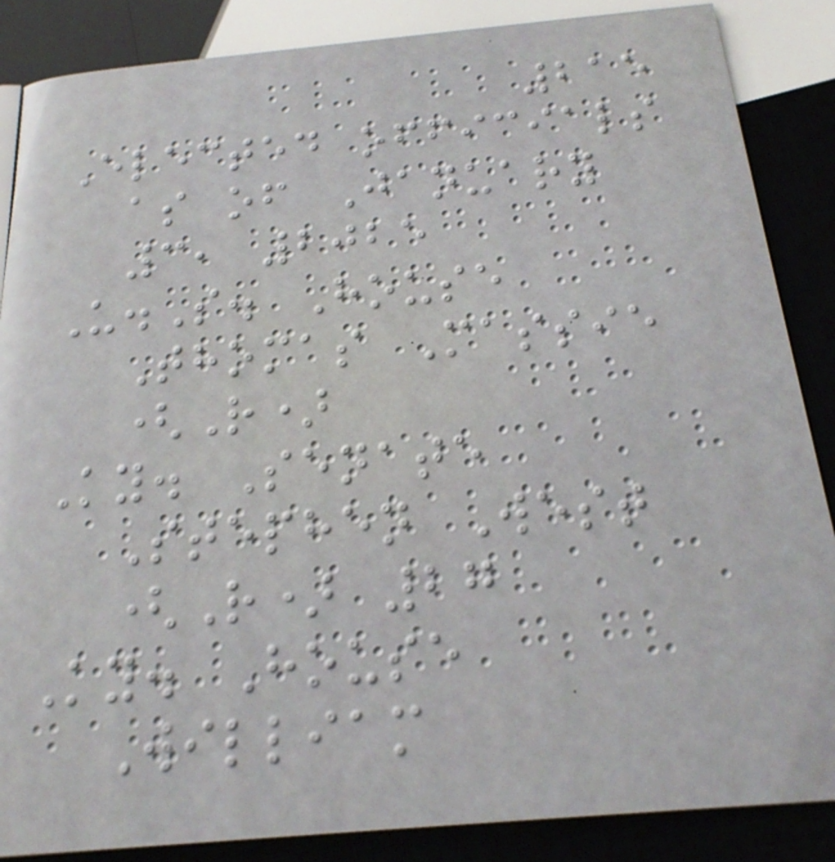215
Elected officials
as of January
3, 2025
U.S. House
Thomas Massie
(R)
Ky. Senate
Stephen West
(R) 27
Ky. House
William
